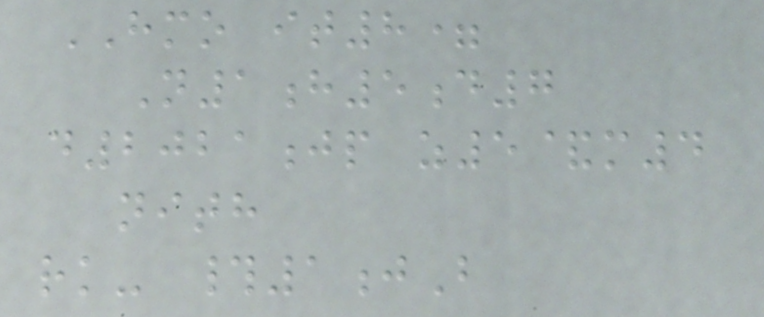HMO it8=
N1h5d7
d2021jp z5&m4
nith
rk- #1jB
